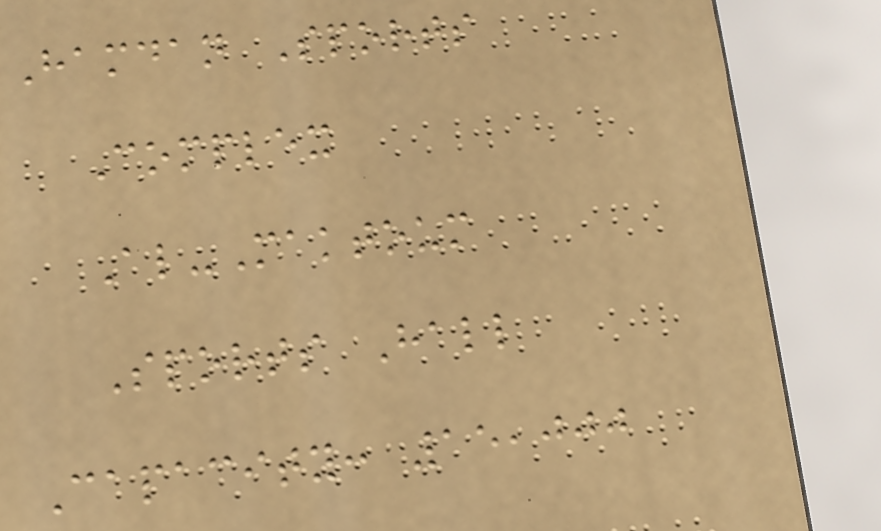Hamdan Sports
Complex
Al-Maktoum
Sports Hall
Capacity: 15,000
